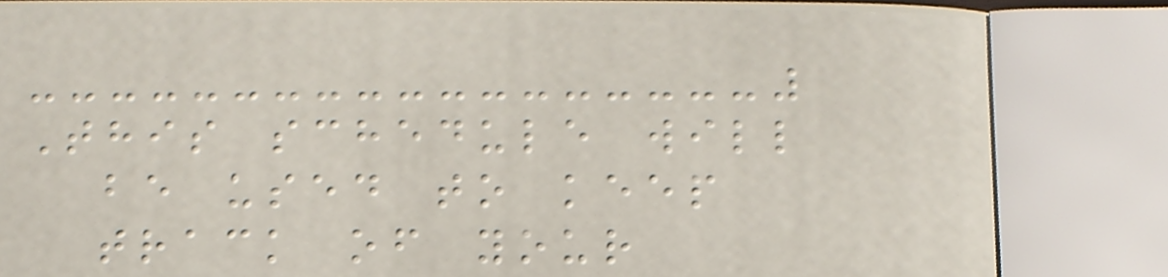This schedule will
be used to keep
track of your
